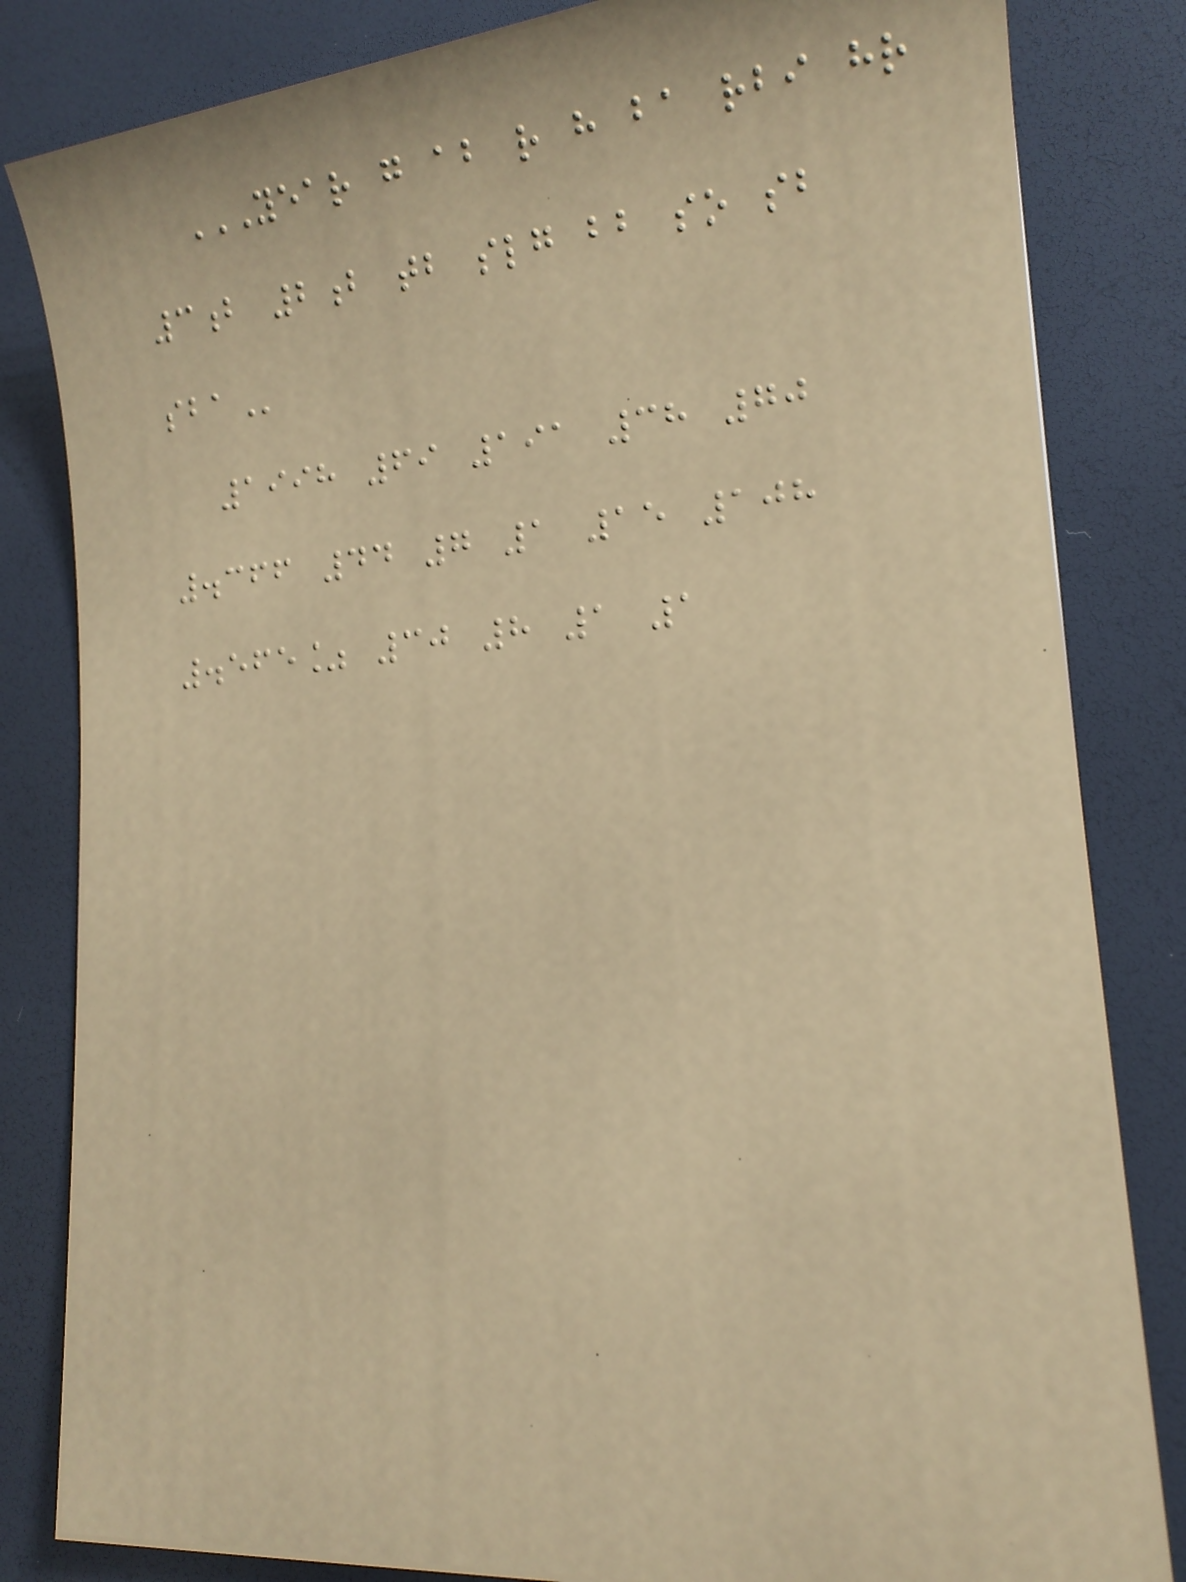YEAR G AB R H BA RBI HR
3B 2B TB SLG BB SO SB
SBA
1998 69 191 38 70
.366 44 7 1 15 108
.565% 30 8 1 1
